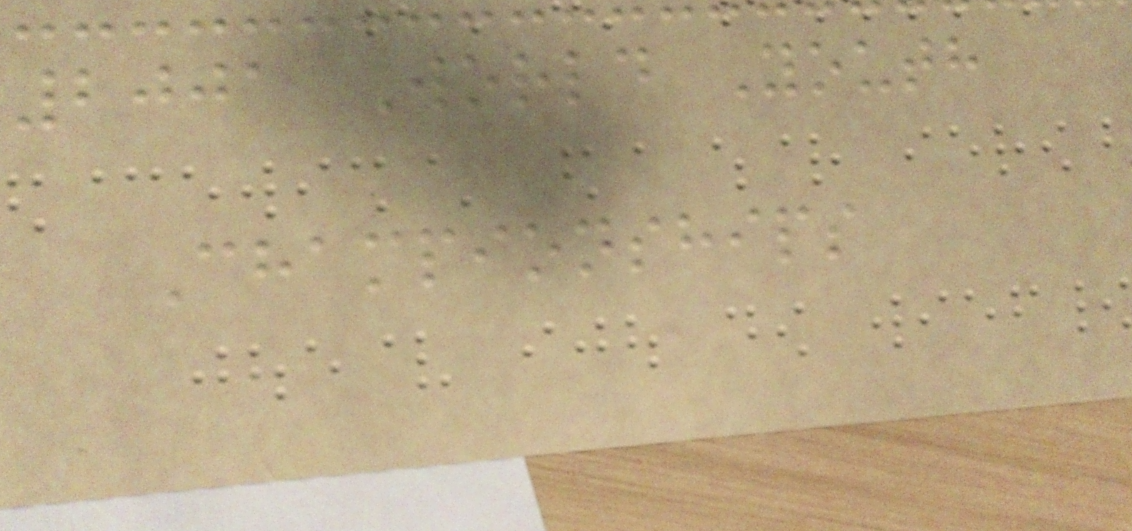2001 World Youth
Championships
